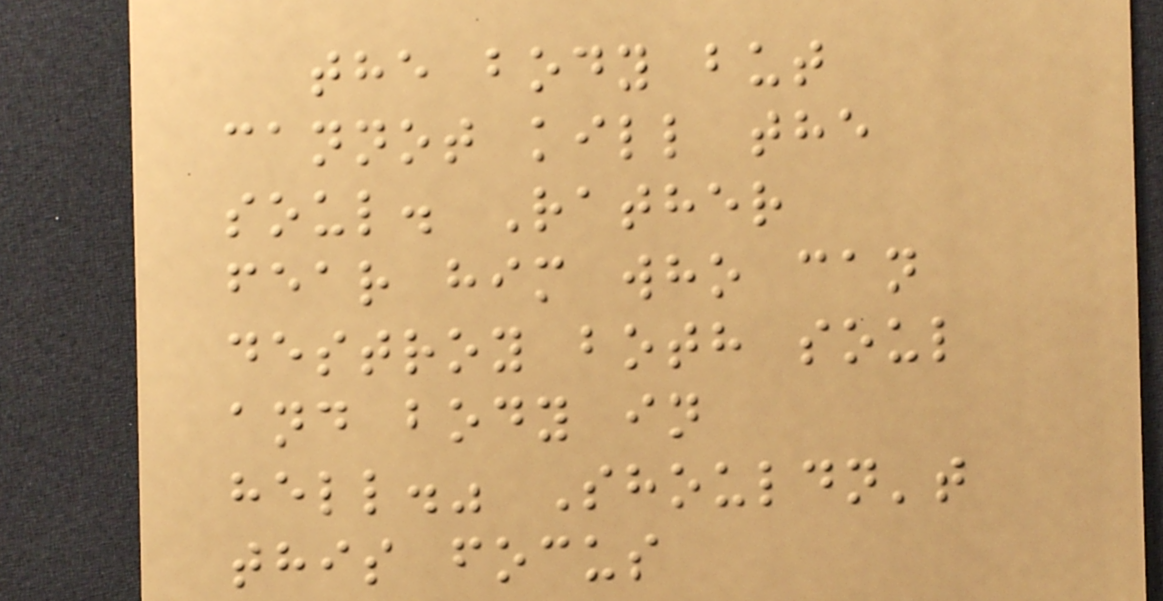the body but
cannot kill the
soul. Rather
fear him who can
destroy both soul
and body in
hell." Shouldn't
this focus
